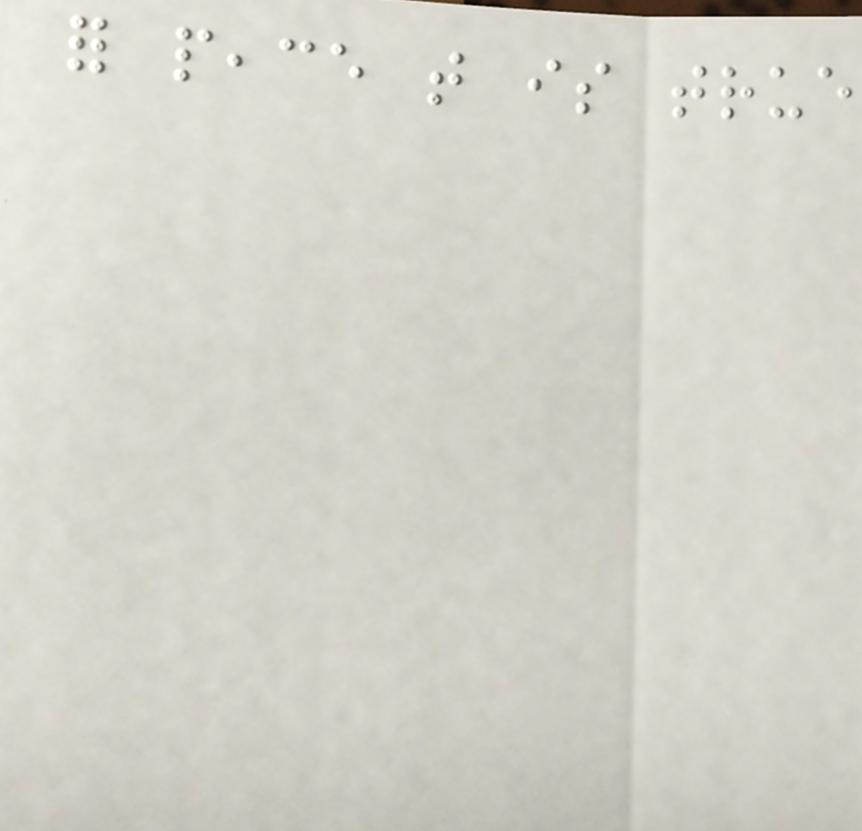for peace that is true
